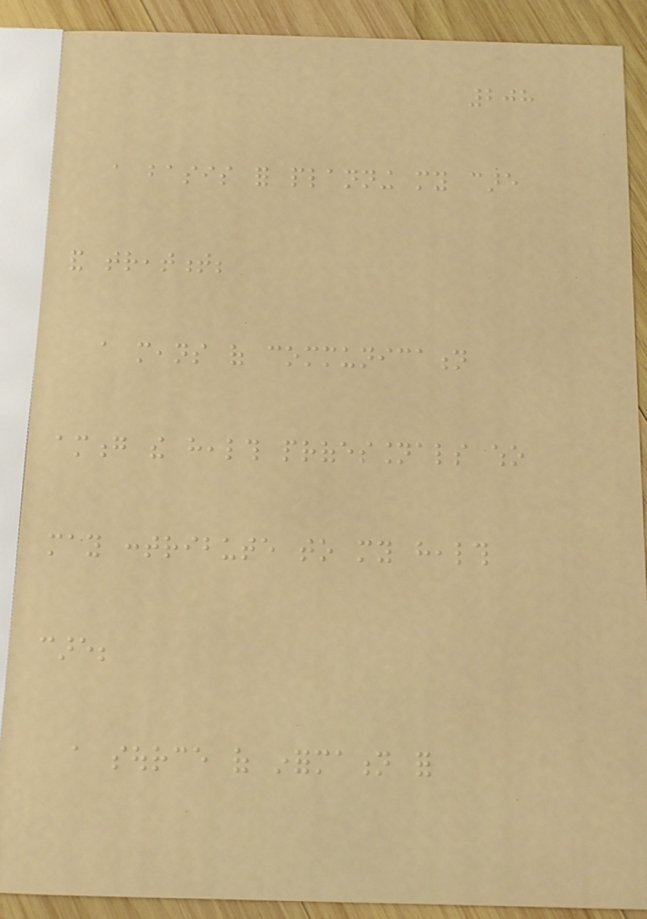208
a basis for planning my care
and treatment;
a means of communication
among the health professionals who
may contribute to my health
care;
a source of information for
